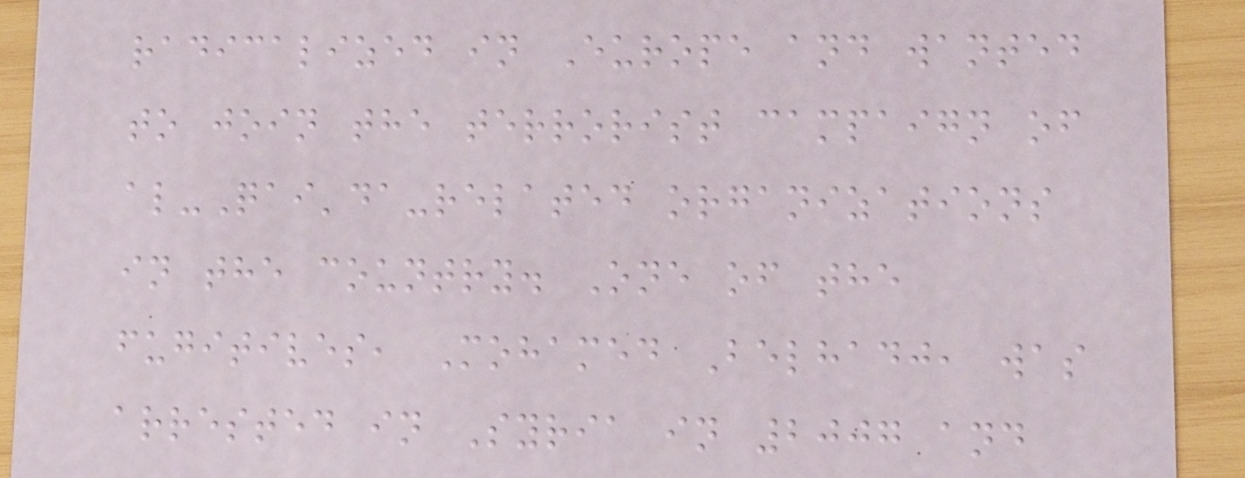radicalized in Europe and wanted
to join the terrorist campaign of
al-Qai'da-related organizations
in the country. One of the
fugitives, Mohamed Belhadj, was
arrested in Syria in 2007 and
